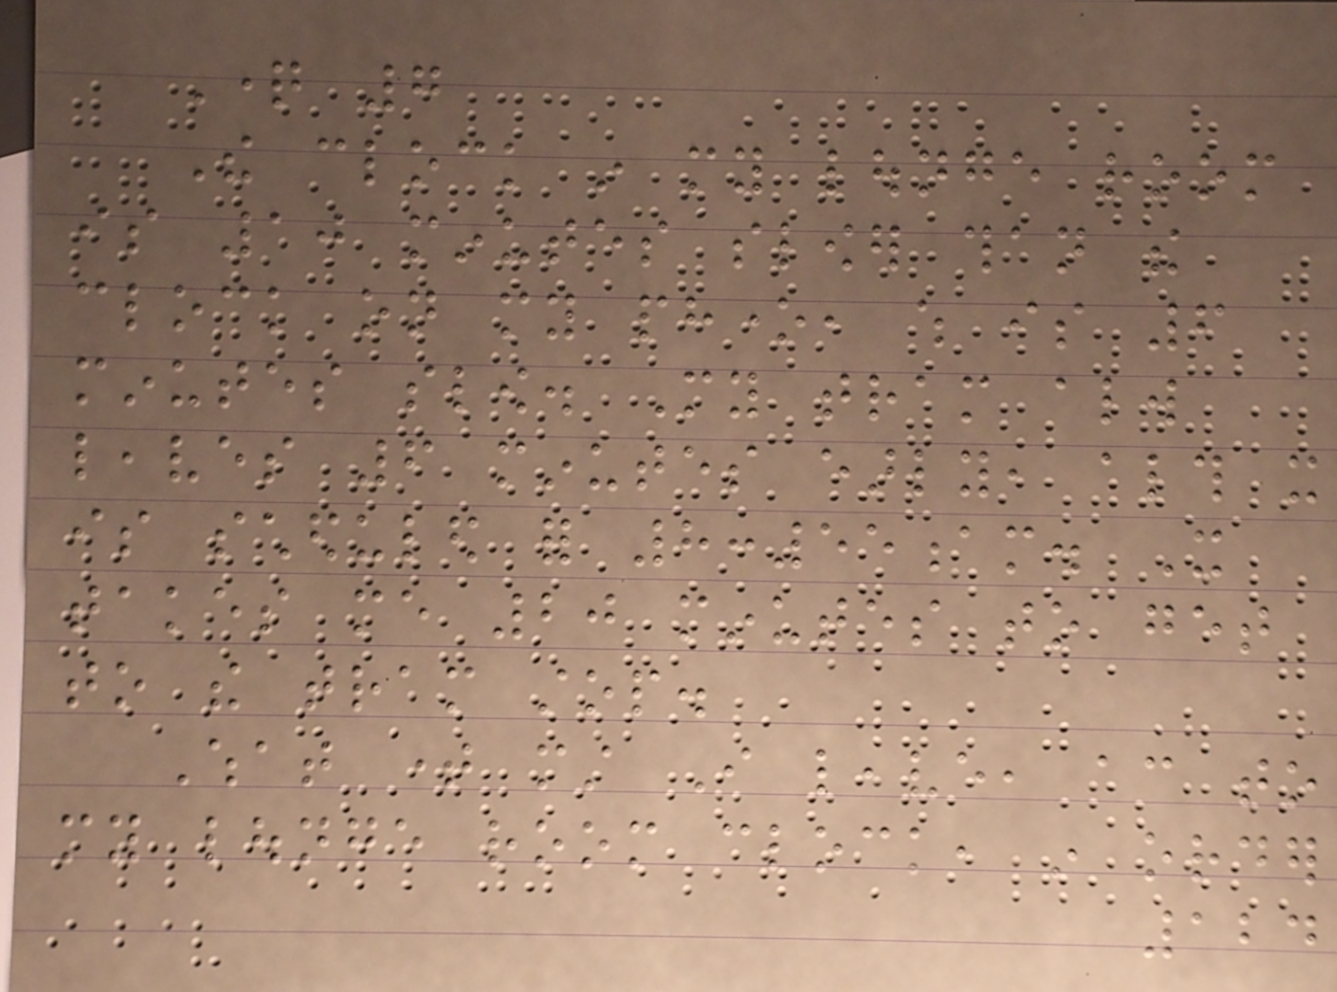Question 7
The clock in my lounge room
is 10 minutes slower than the
clock on my phone, which is 6
minutes slow. My tram always
leaves 6 minutes early, although it
is scheduled for 8:55am. It
takes me 20 minutes to get
to the tram stop.
What time must I leave, according to
my lounge room clock, in order
124
